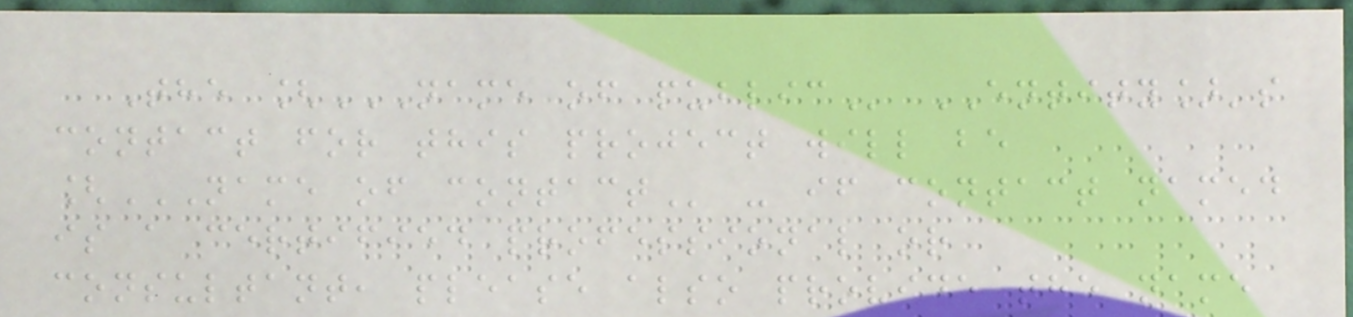The [NAME OF PUBLIC ENTITY]'s
contact for this project will be
[NAME OF CONTACT - if contact named
is a certified professional or
consultant, please also provide the name
